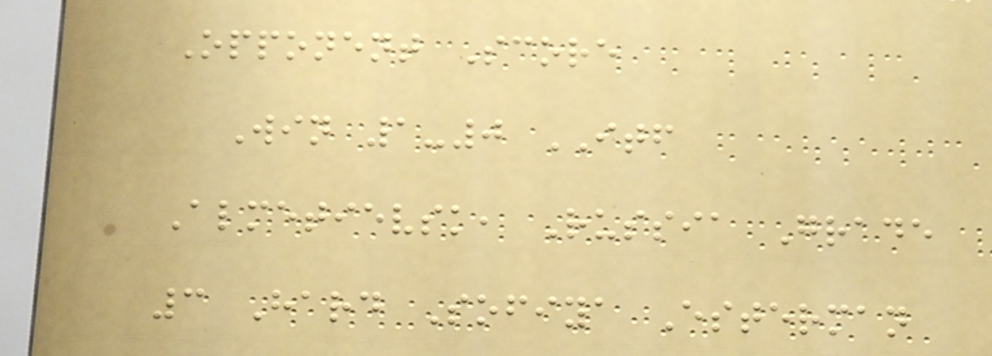Opponent Score
Win 1-0 ITF
Almetievsk, Russia Grade
3 Hard Sofiya Esterman
